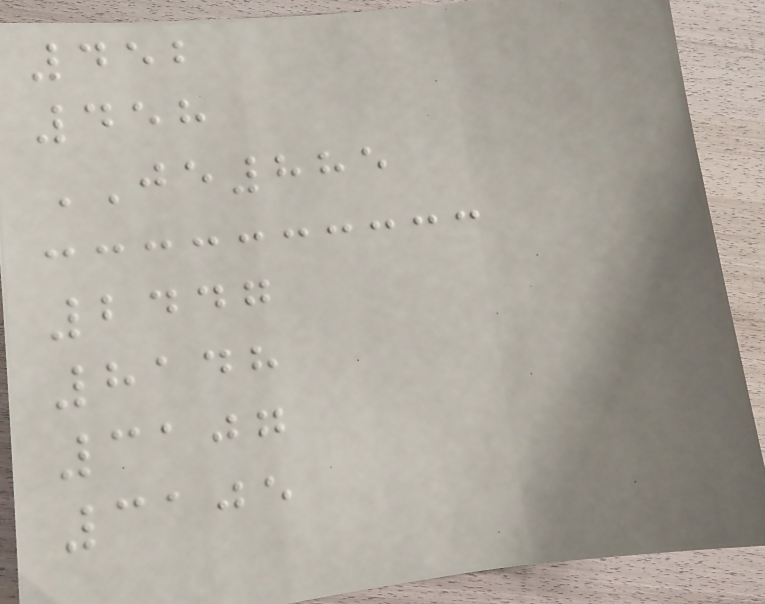452
458
JE885
2447
8148
3107
3105
